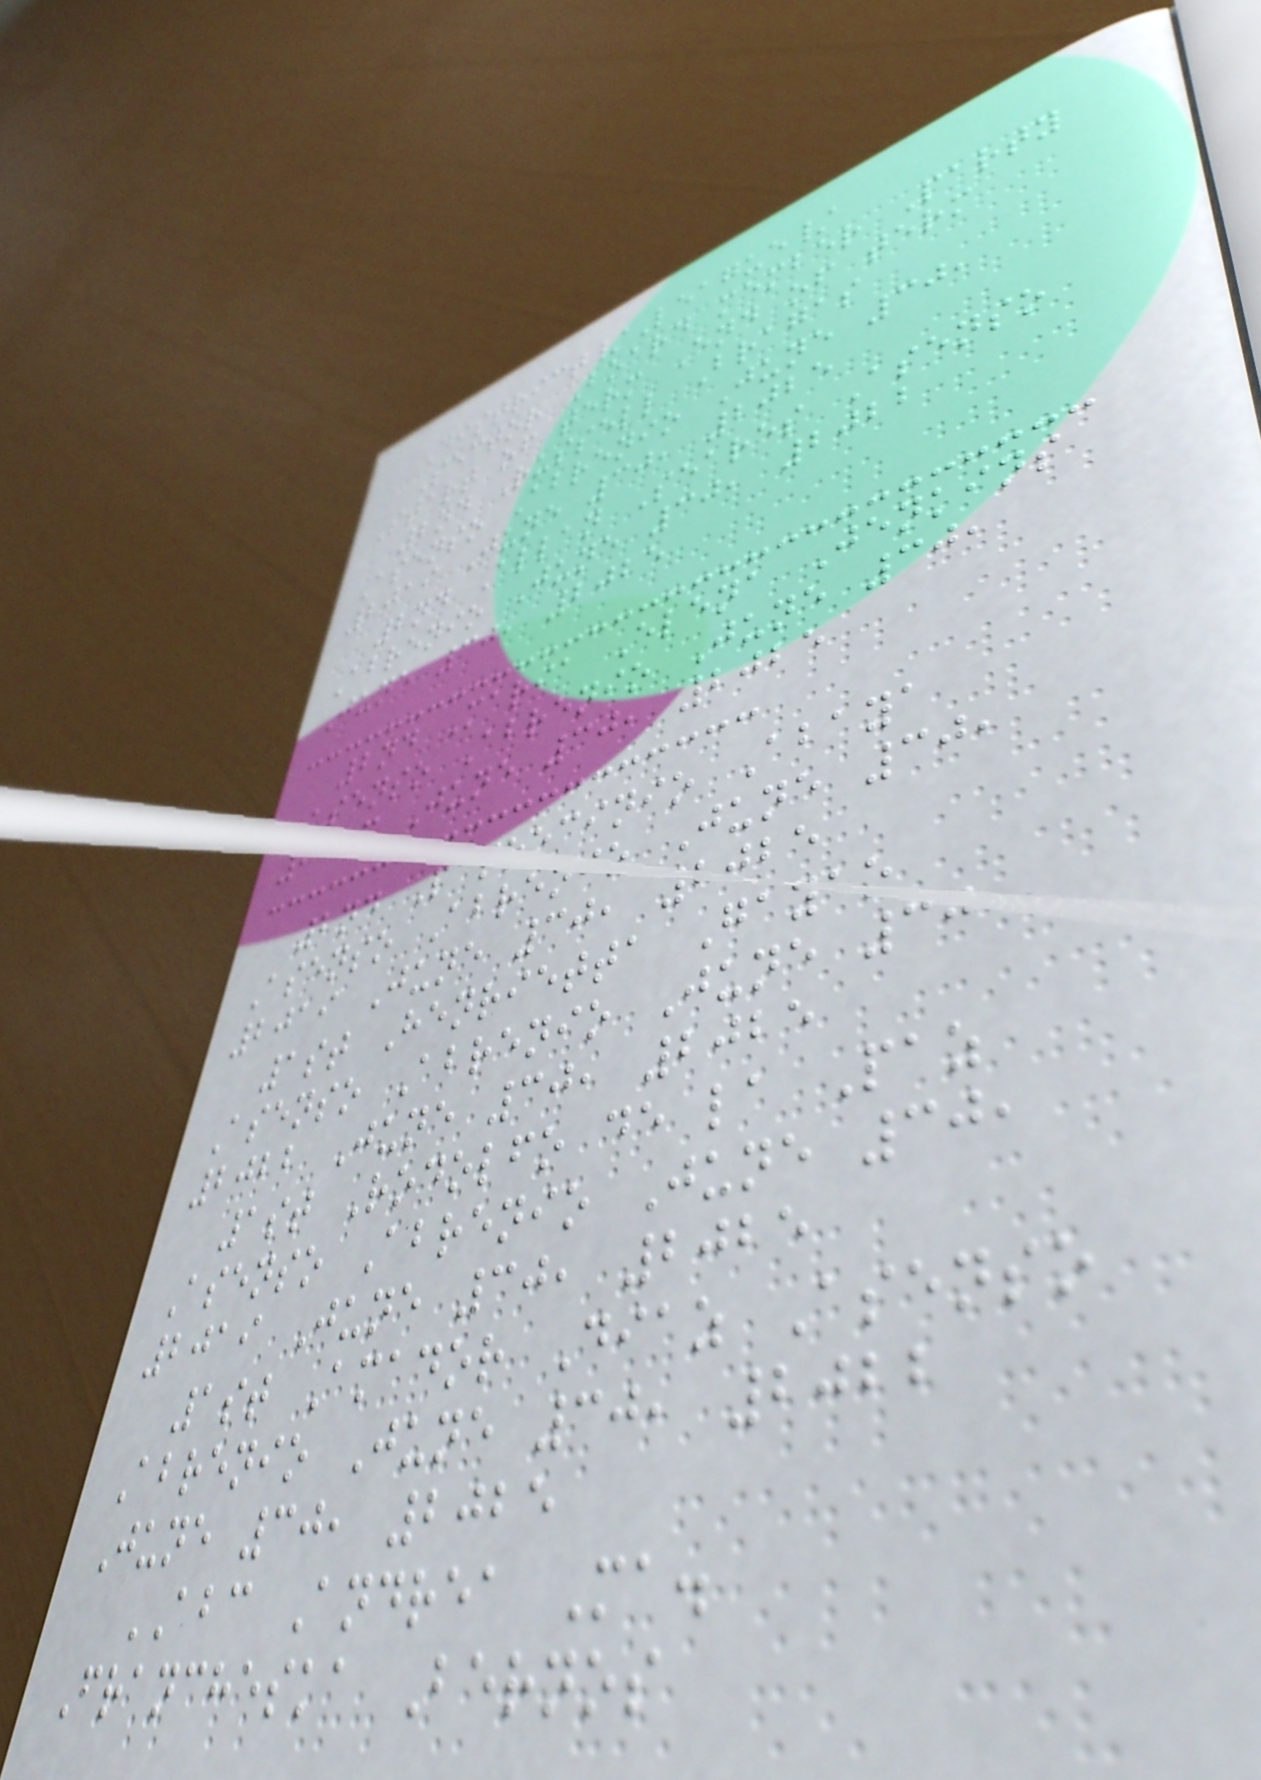District/League/
Sector Board member Party
Start of term End of term
2nd Russell Bragas
Asenso Abrenio June 30,
2019 June 30, 2025
2nd Allan Seares Asenso
Abrenio June 30, 2022
June 30, 2025
2nd Maria Elena Jenkins
Asenso Abrenio June 30,
2016 June 30, 2025
2nd Patrocinio Abaya
Asenso Abrenio June 30,
2019 June 30, 2025
1st Henrietta Gayao
Asenso Abrenio June 30,
2022 June 30, 2025
1st Rodolfo de la Paz
Asenso Abrenio June 30,
2019 June 30, 2025
1st Amador Diaz Asenso
Abrenio June 30, 2022
June 30, 2025
ABC Andrea Ma.
Francheska Bernos
